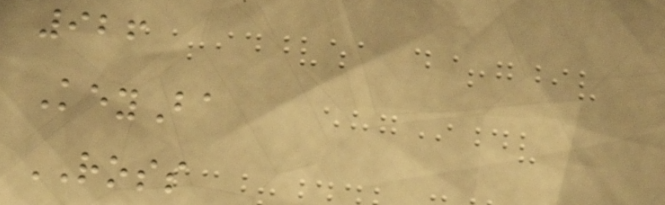926
KeyBa
ROSS
